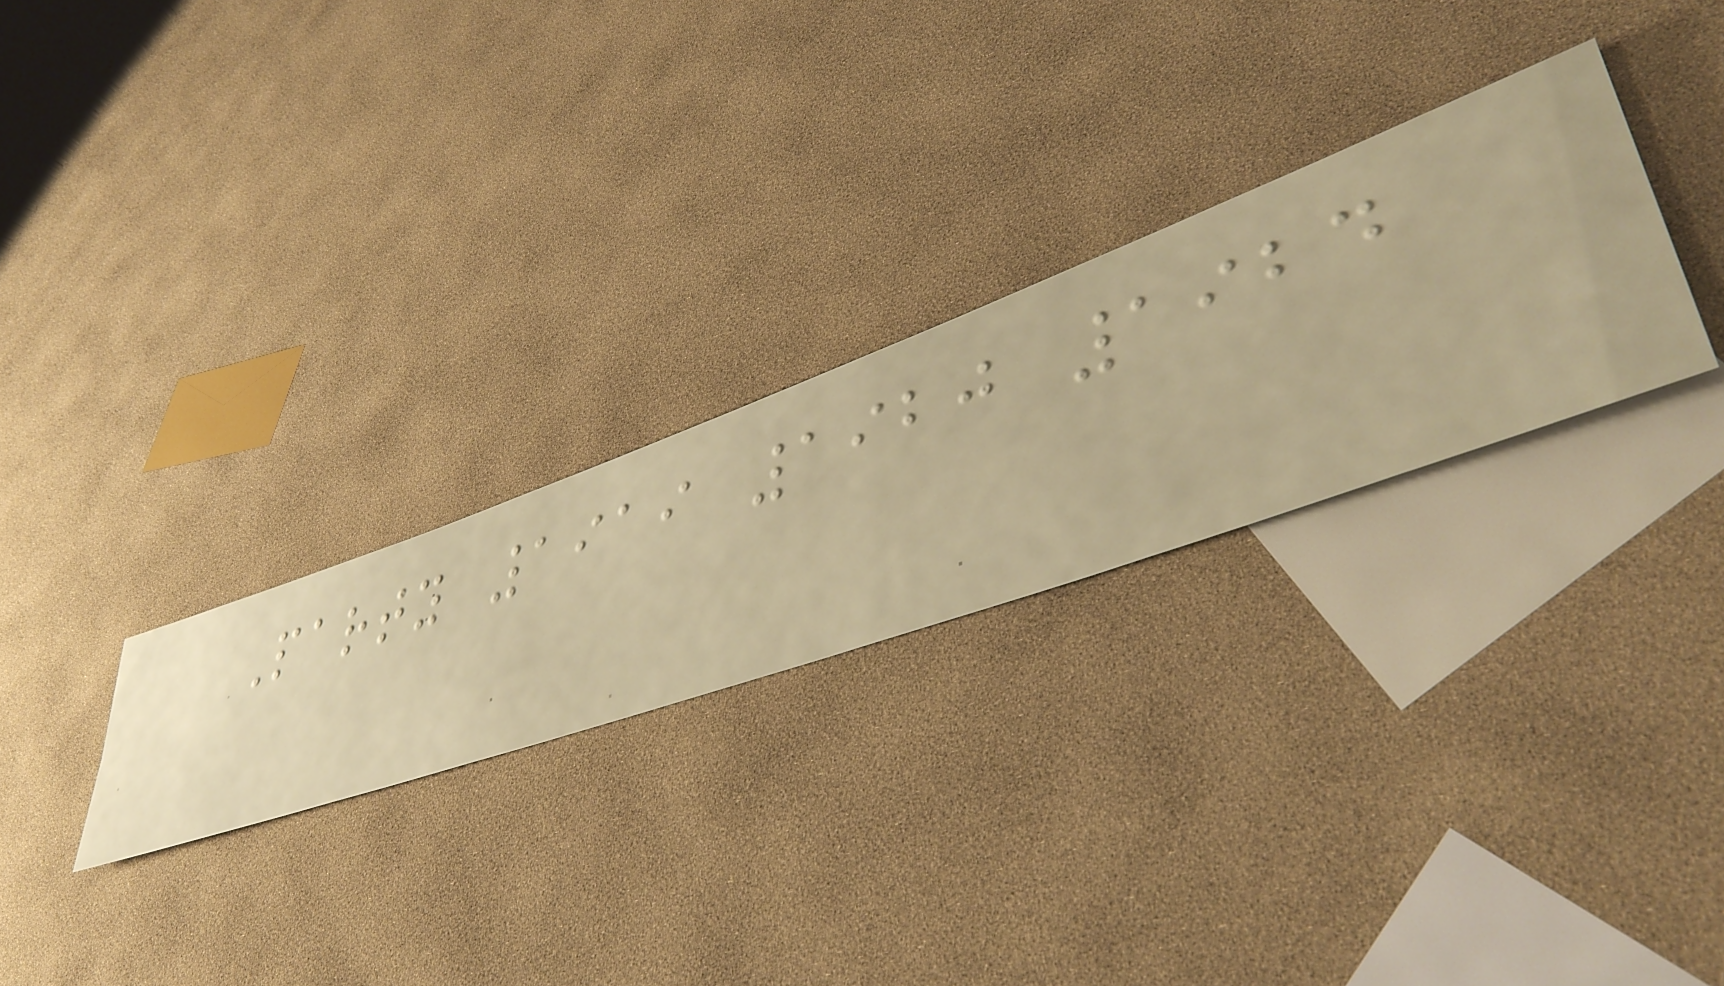Party 1919 1920 1924
